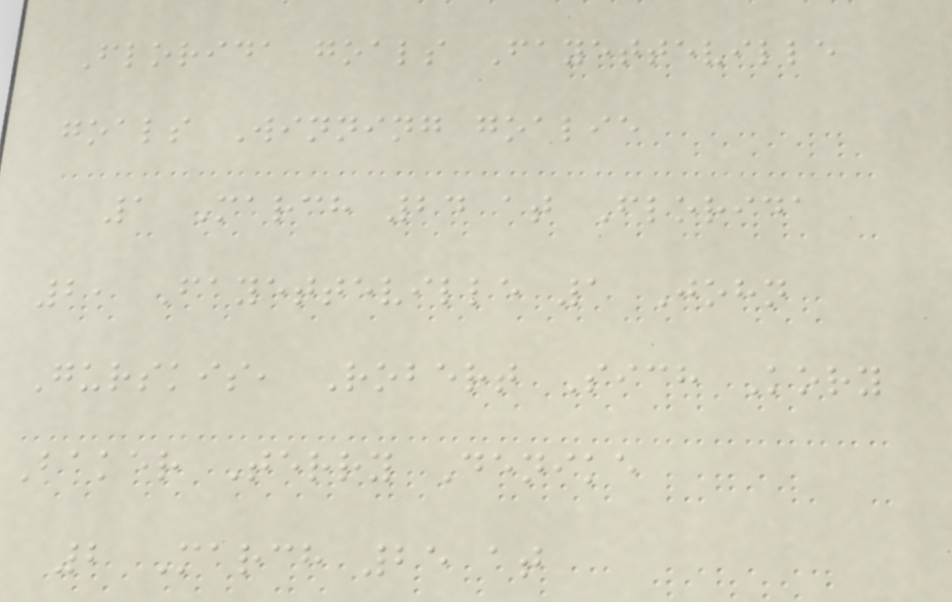Florida goals Fayetteville
goals Winning goalie
1 March 24 at Florida
2, Fayetteville 1 John
Gurskis, Robert Sich Kory
Baker Terry Denike
2 March 25 at
